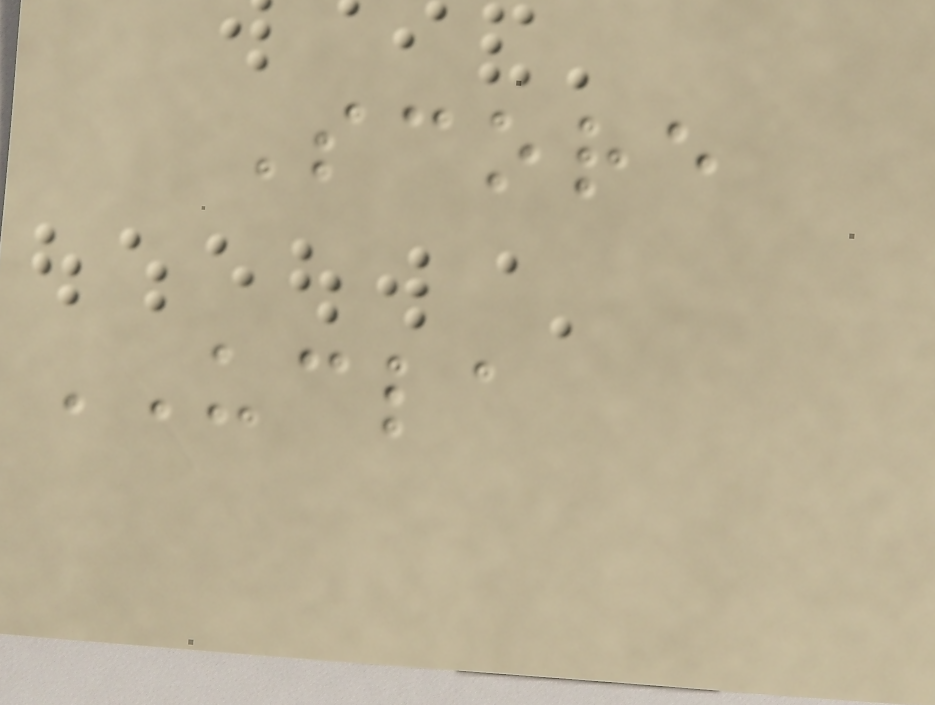Score
UCLA
